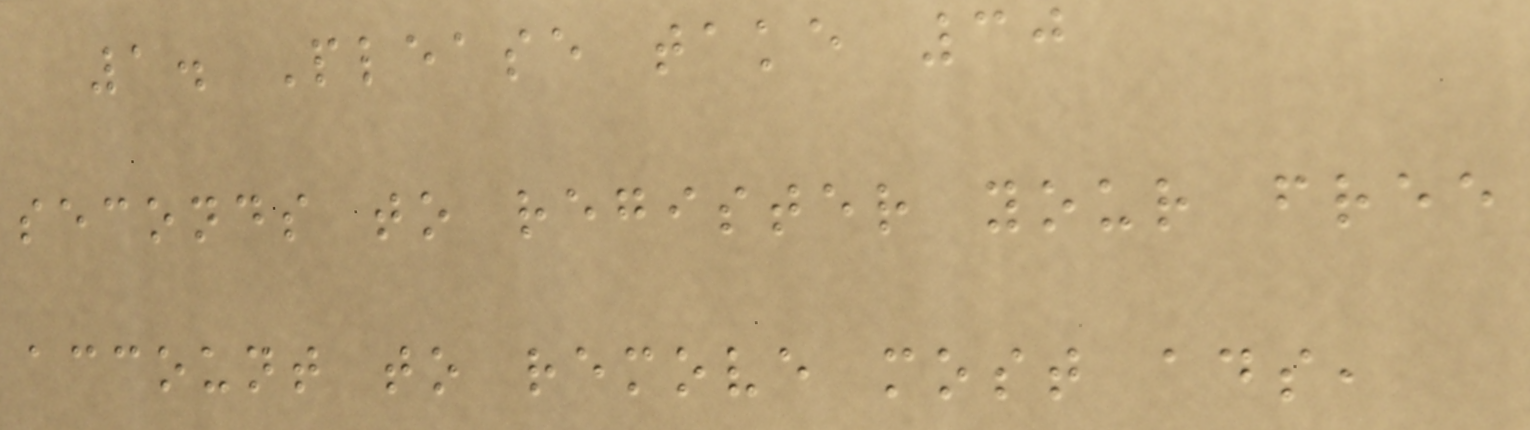1. Please take 30
seconds to register your free
account to remove most ads,
